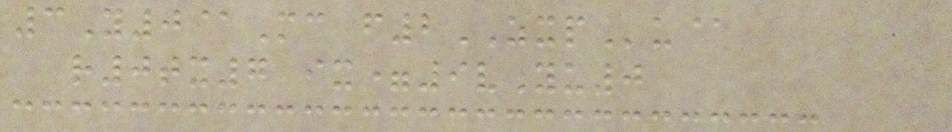3Y0@Mc f2ZXPu@
r0tx7 ix=9vYu0
